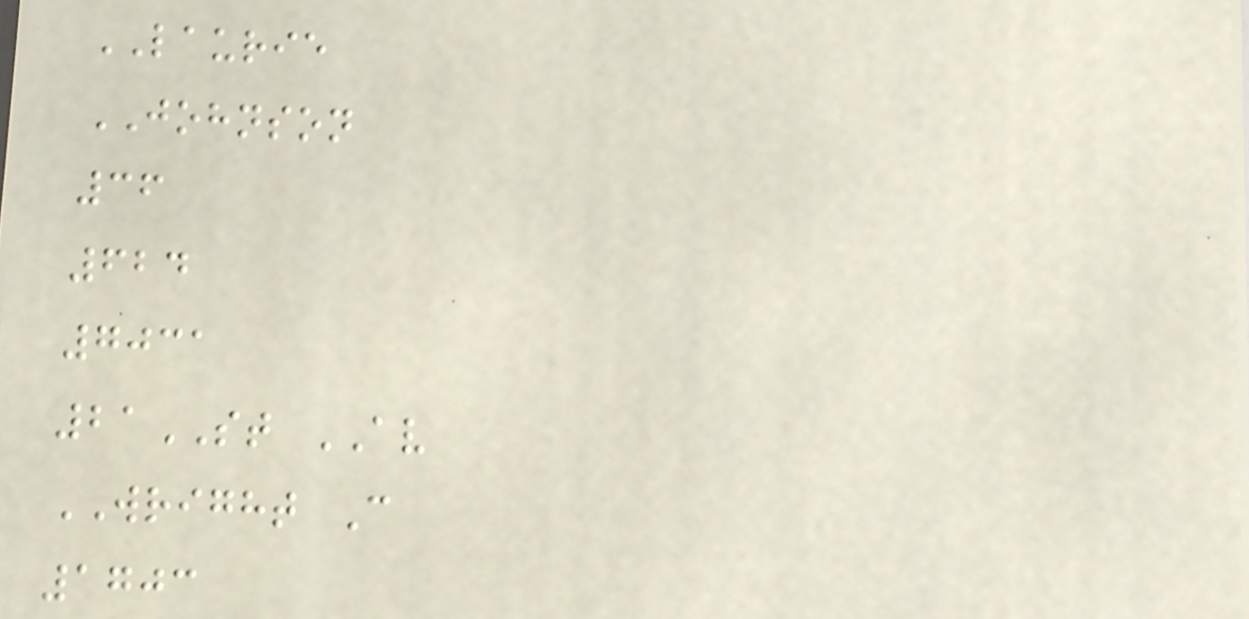LAURIE
JOHNSON
36
624
7031
21ST AV
WRIGHT C
1703
